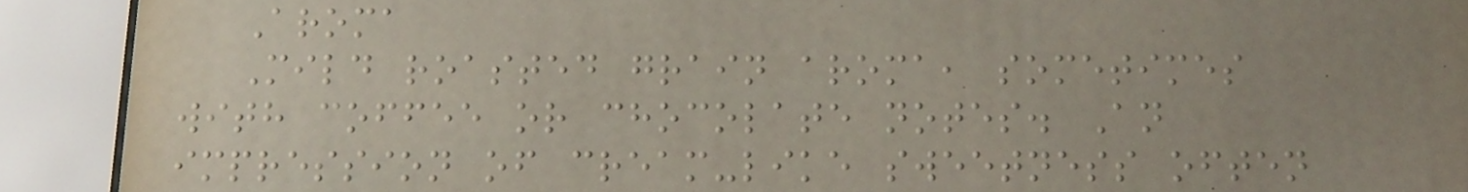Aroma
Mild roasted grain aroma, sometimes
with coffee or chocolate notes. An
impression of cream-like sweetness often
